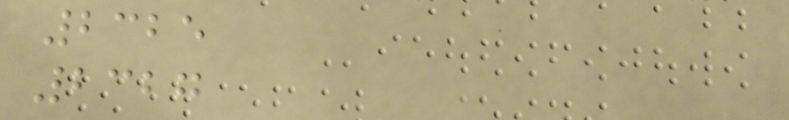2325
2327
